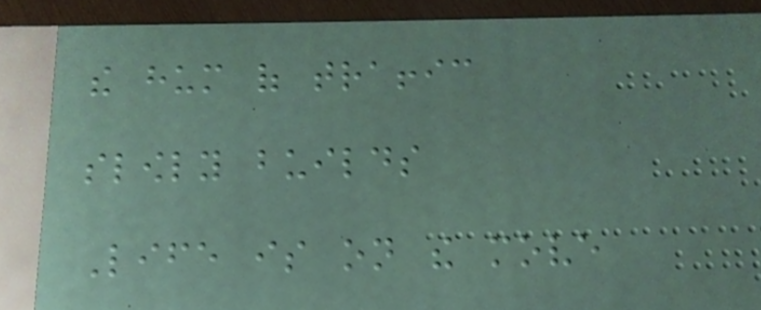the hum of traffic
slowly builds
Life is on the move
